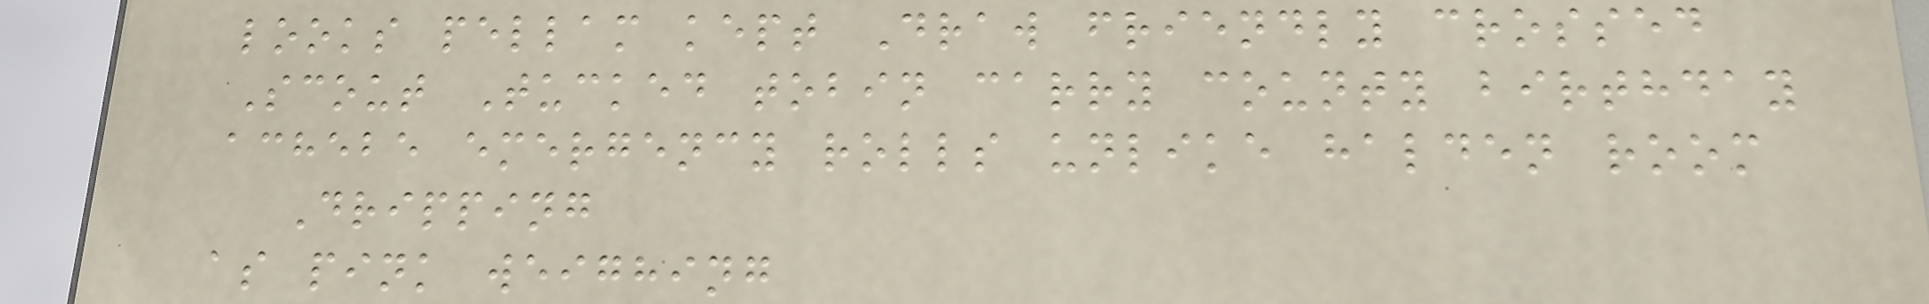looks pellam kept Draw friendly crossed
Scout Tucked tobin carry county birthday
achebe emergency rolls unlike halden room
Dripping
as pink weighing
